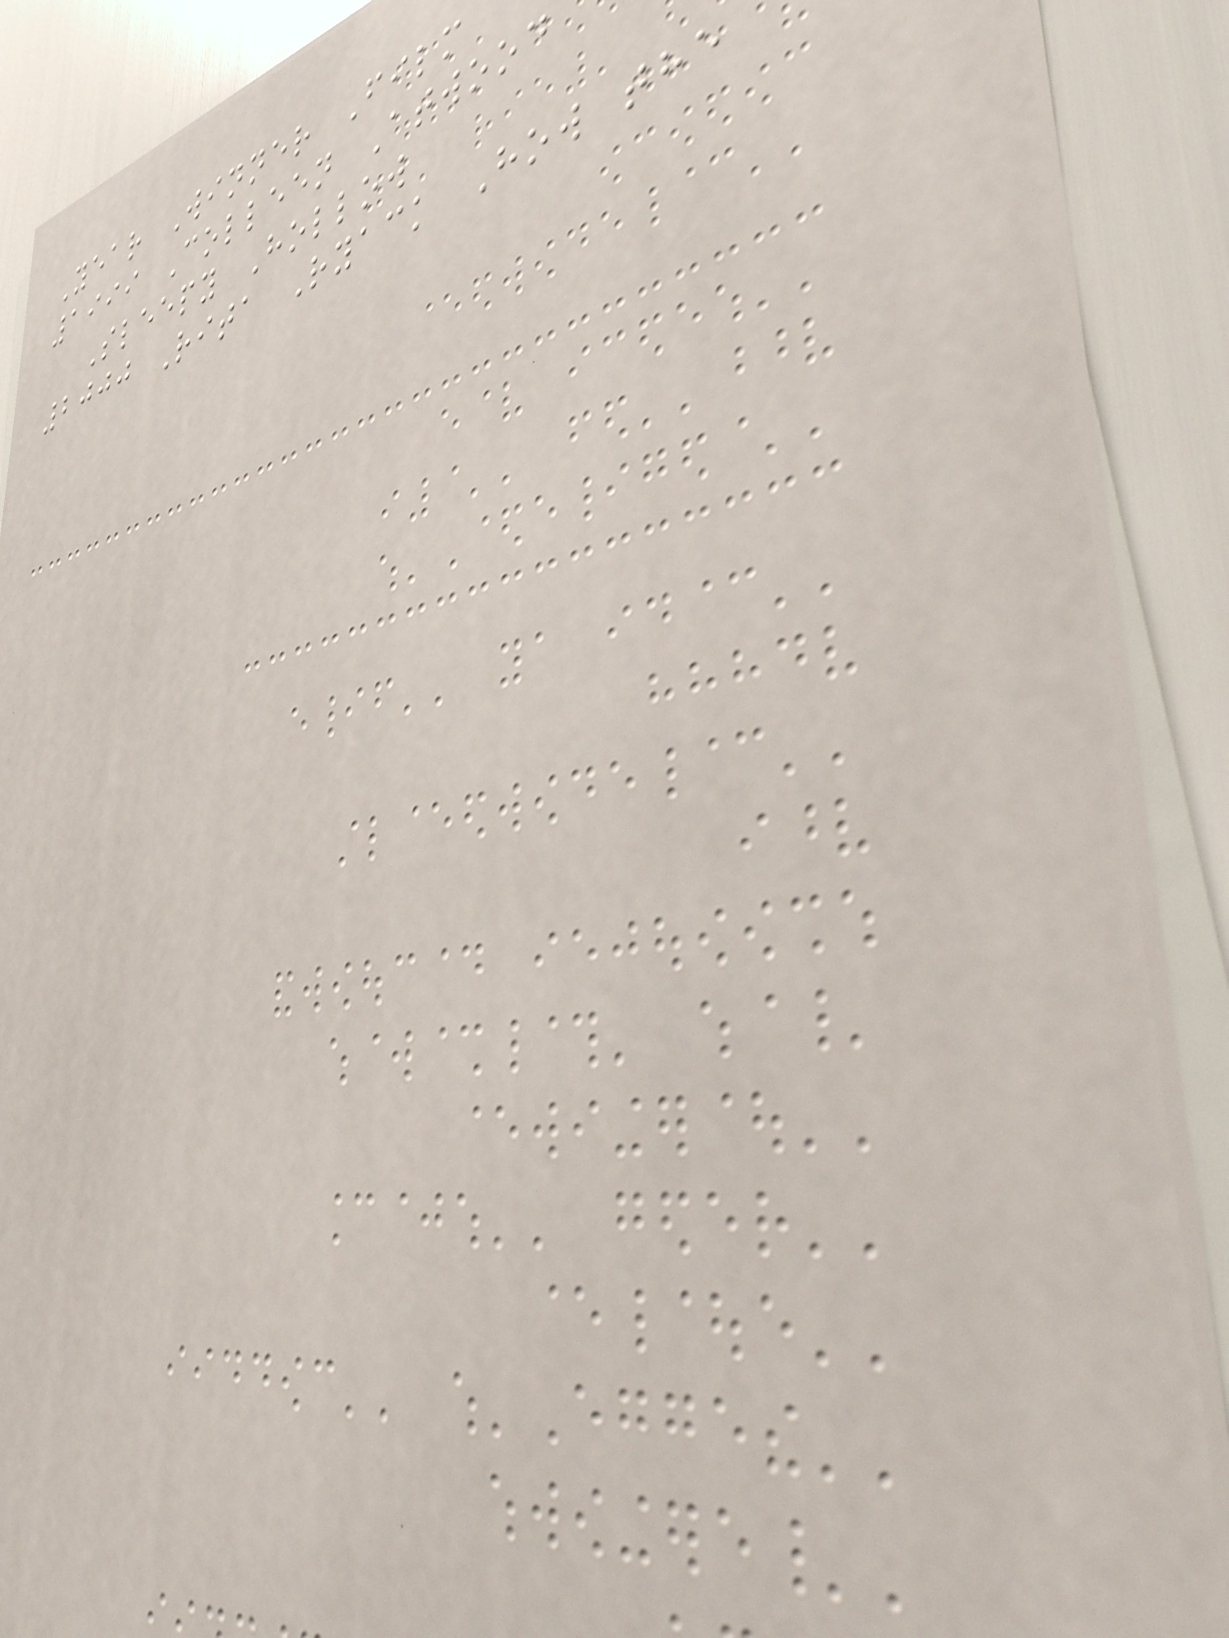Year Winner Film
1999 Colleen Atwood
Sleepy Hollow
2000 Rita Ryack How the
